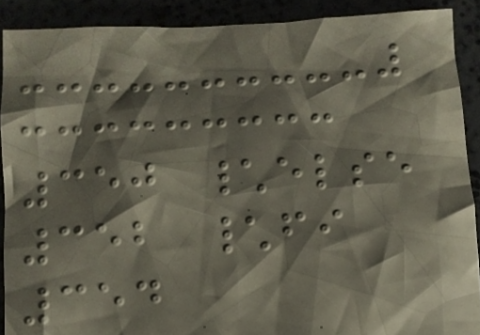350 \else
352 \fi
354
